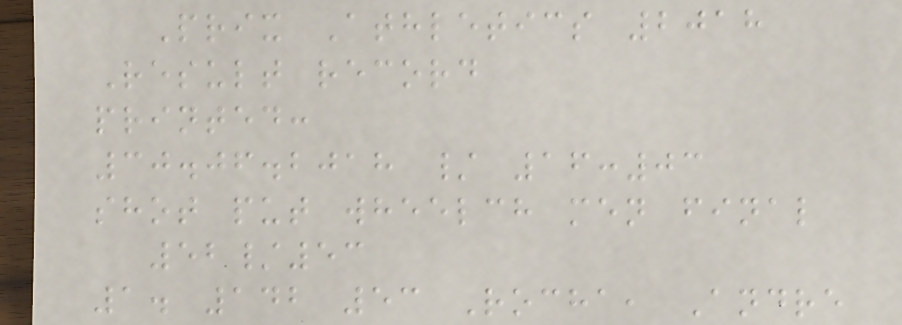Prix Athletics 2018
Result record
printed:
30.06.2018 / 16:03
shot put wheelch men final
52/53
1. 142 53 Rocha, Andre
